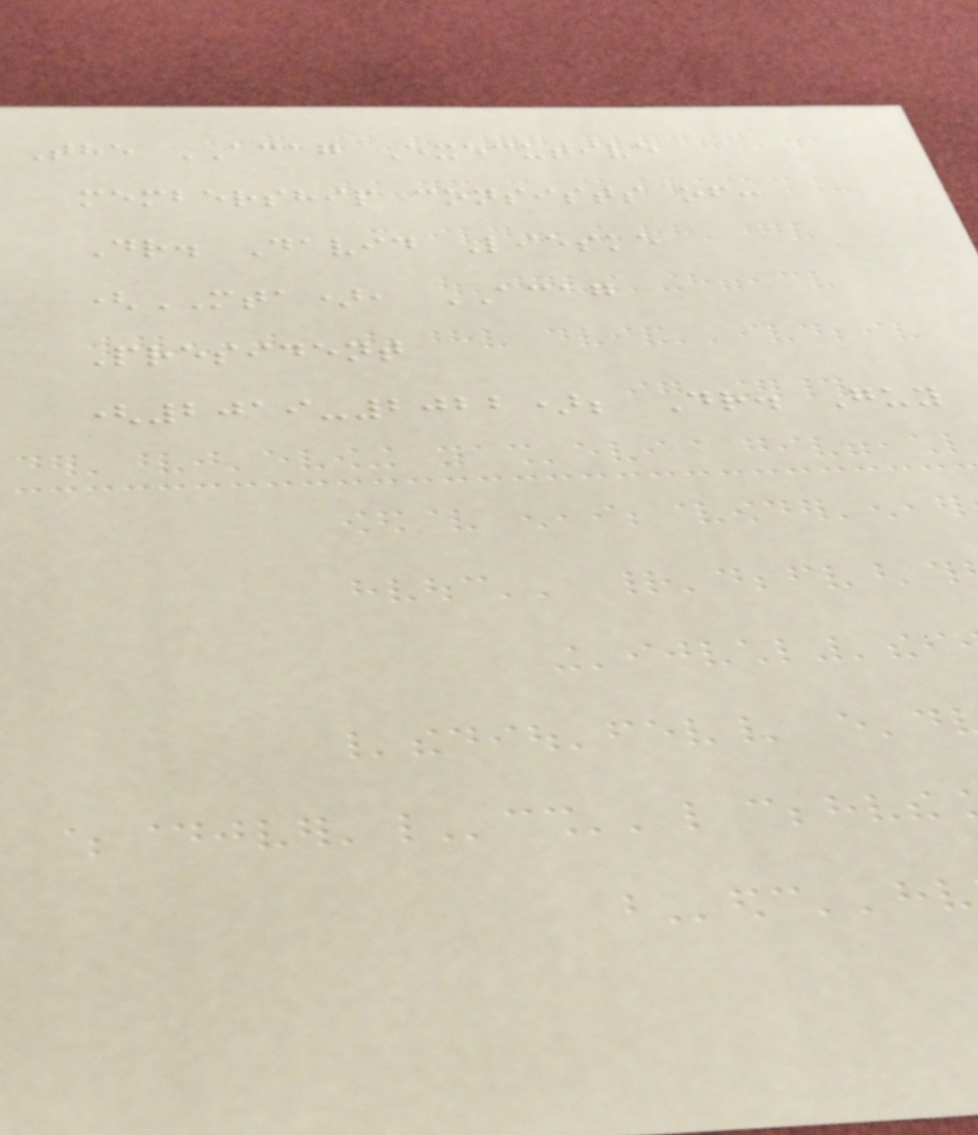The ACAG Executive
membership consists of:
Dr. David Lieske
(MTA), ACAG
President
(2019-2022); Dr. Guy
